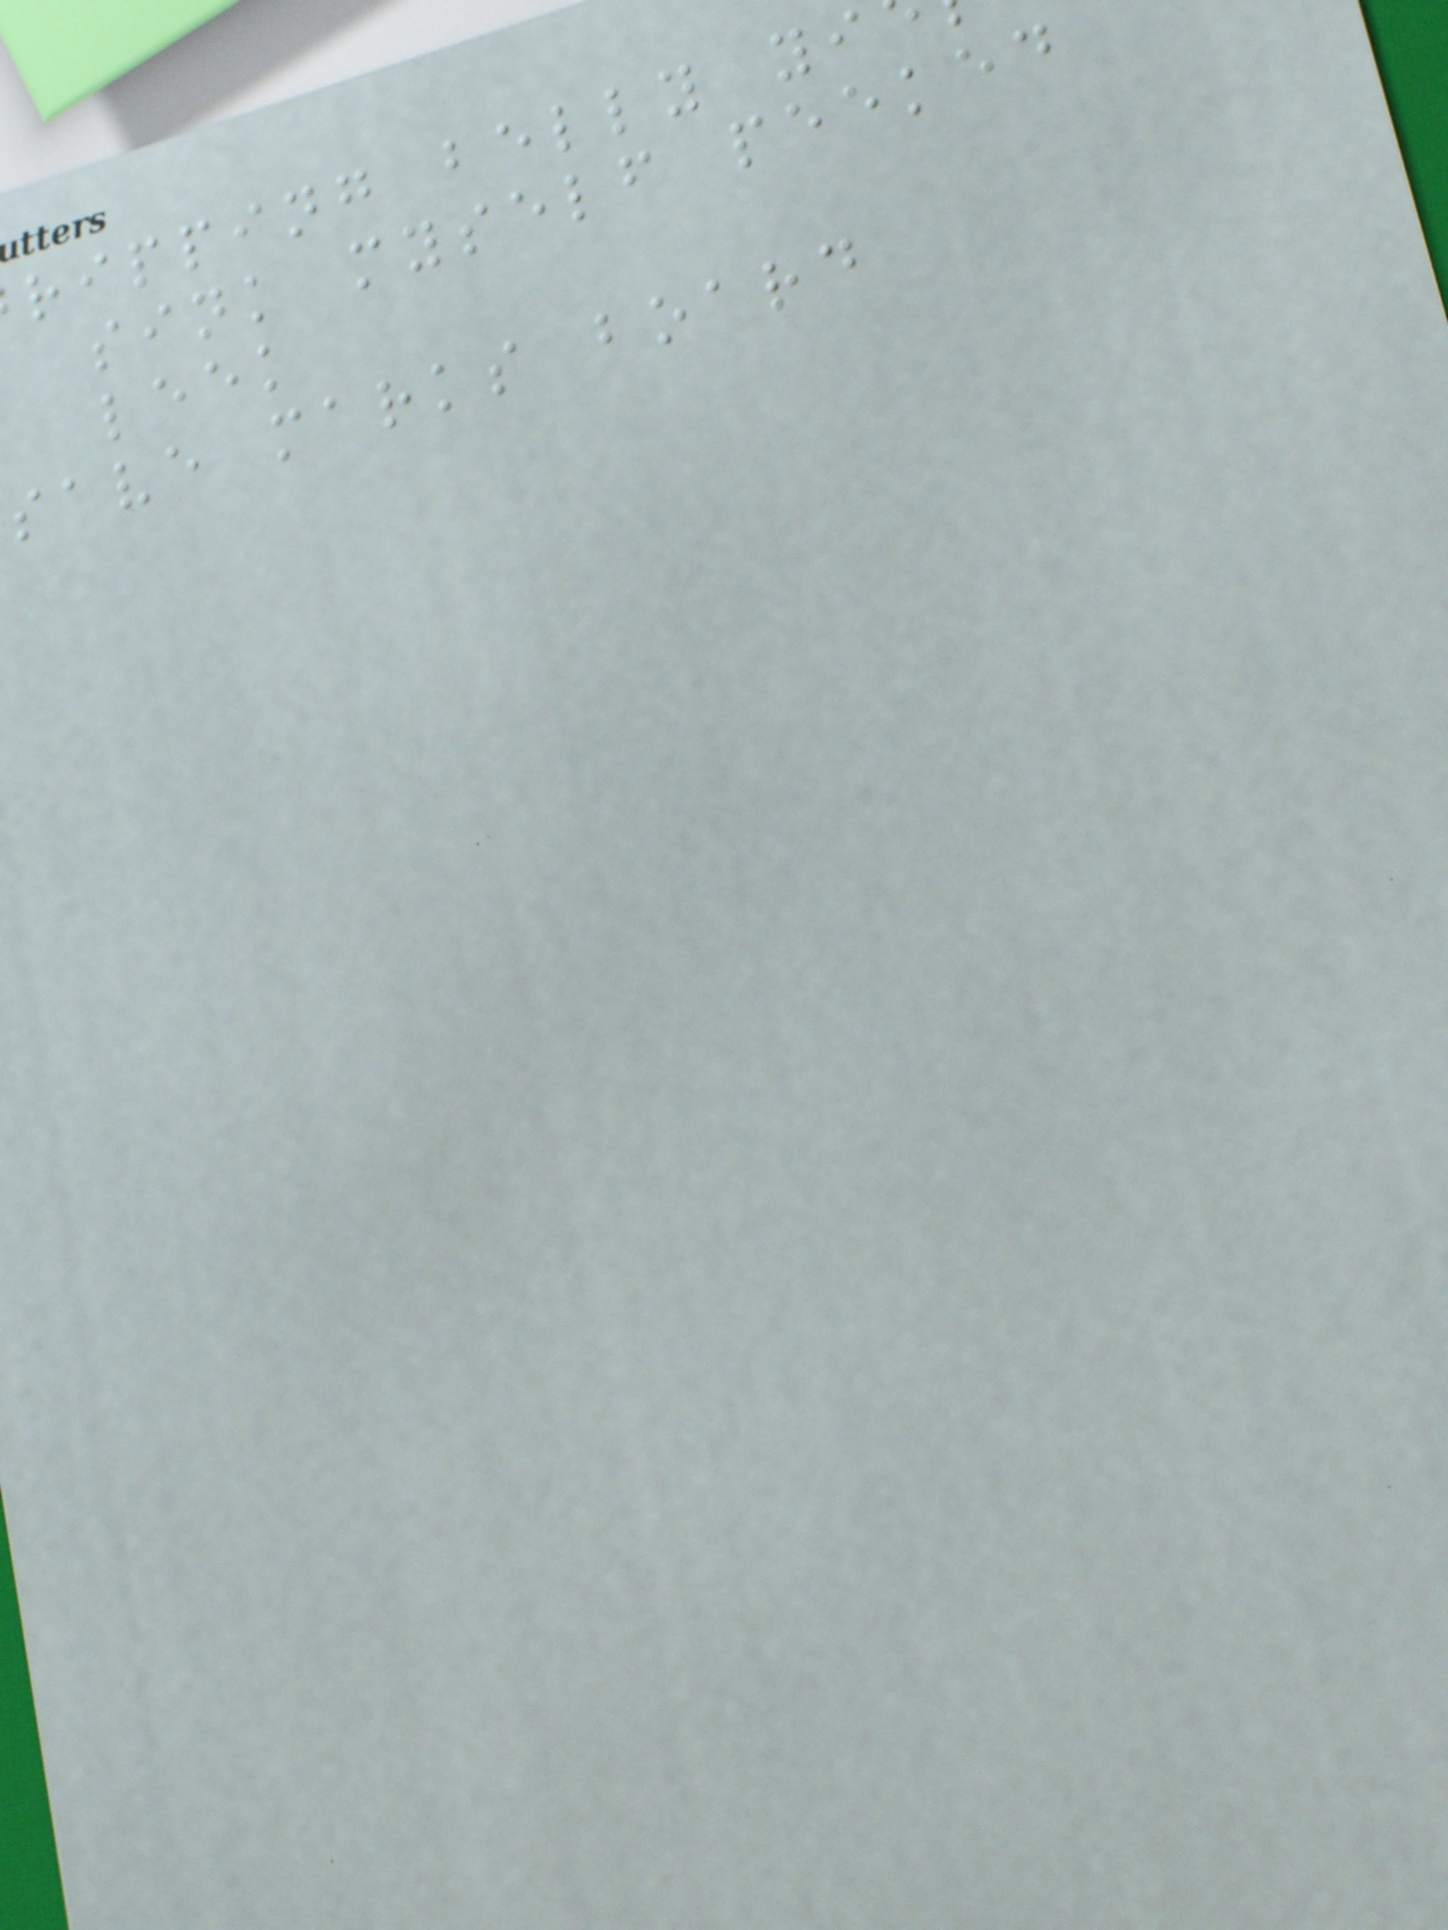ripping belly yi
sink myself peeked
leek
save marks board
